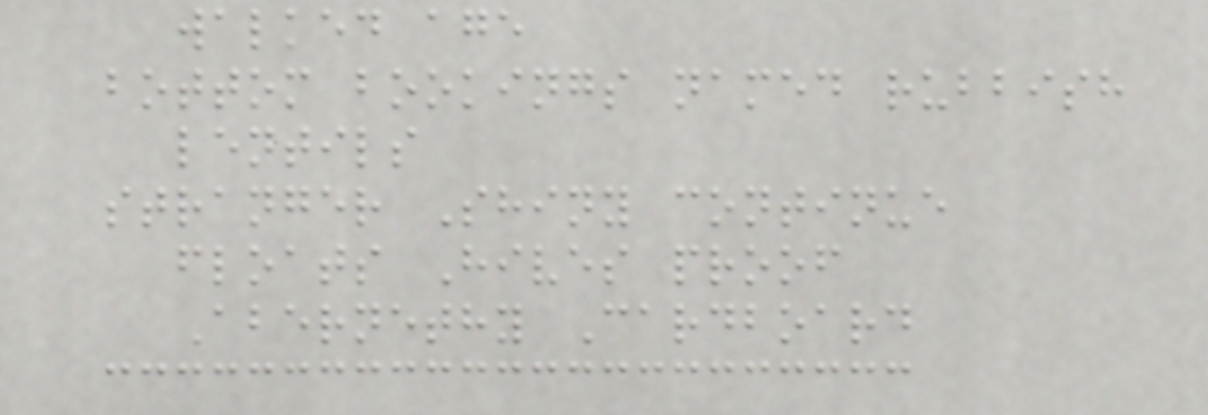walked age
bottom bookings named rubbish
lentils
stranger Shiny continue
floats Hives proof
Abernethy Cardboard
